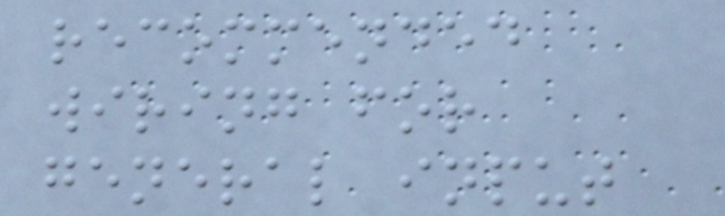recommended
wiring for
general input
